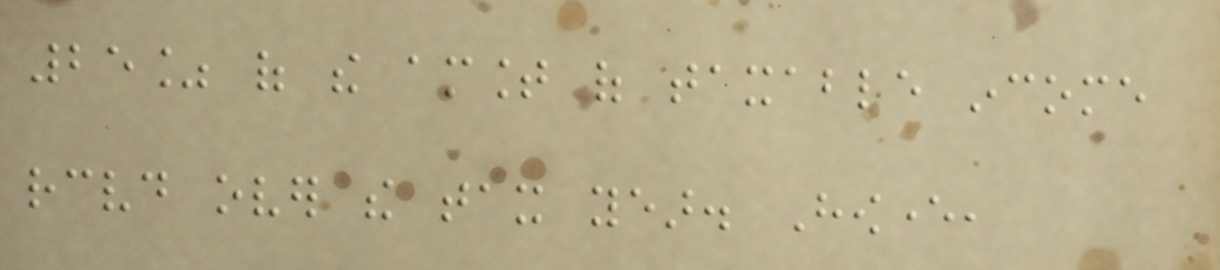25% of the amount of taxable income
received over the tax year. However,
